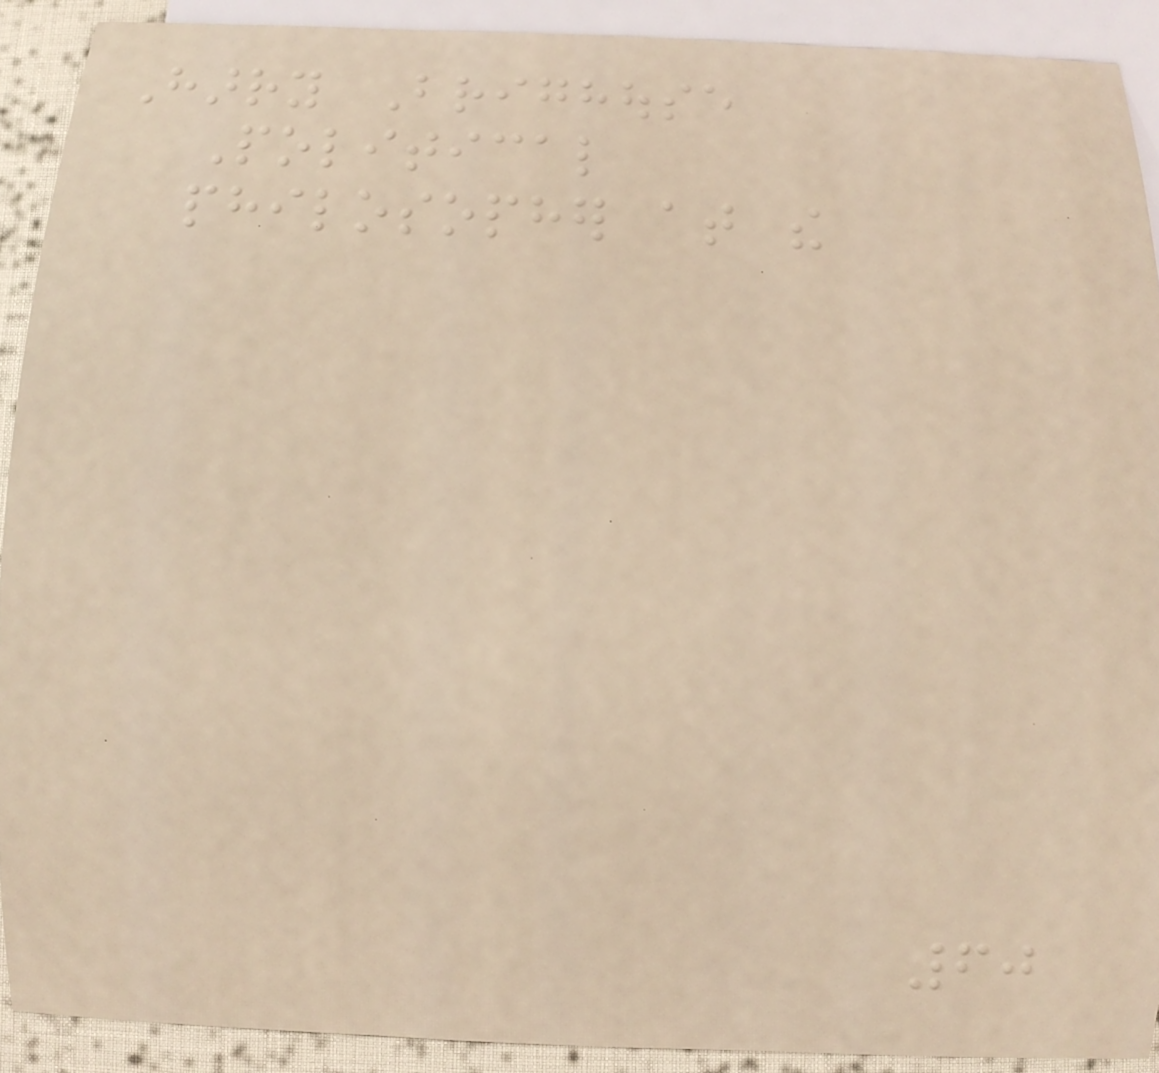Harry Brighouse
Political
philosopher at the
60
